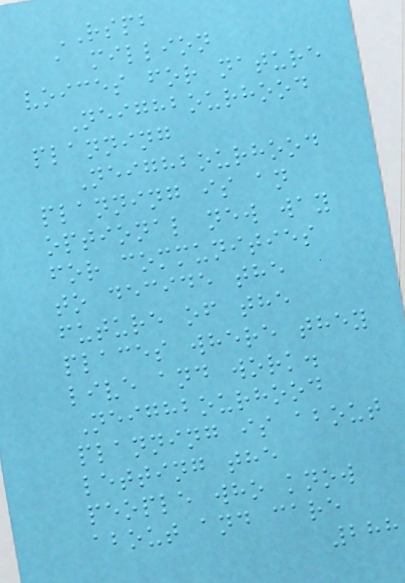RSPB
a million
voices for nature
Neighbourhood
planning
Neighbourhood
planning is an
optional new way
for communities
to decide the
future of the
places where they
live and work.
Neighbourhood
planning is about
letting the
people who know
about and care
288
